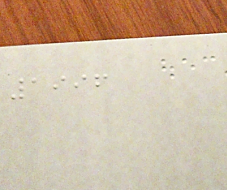1996
